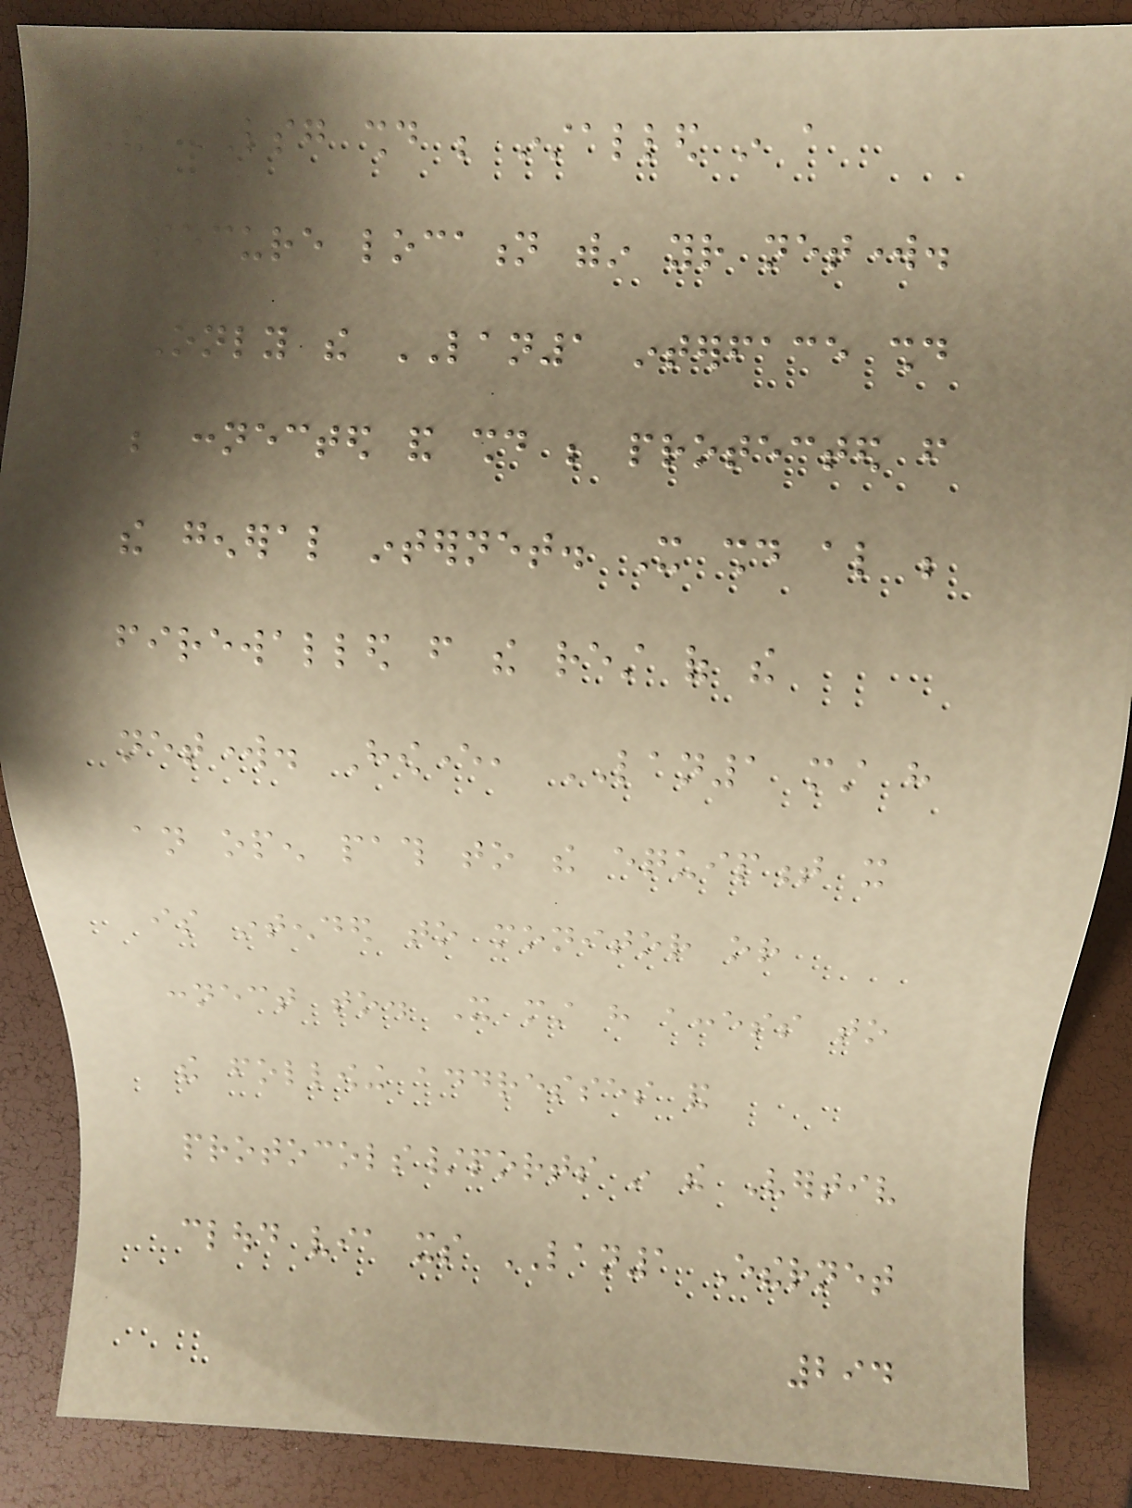The LSG should be installed in a
secure location within your network.
Only the LAN1 interface should
be connected and should be protected from
the general internet. It should also be
firewalled from the rest of the
network. However, LAN1 must have
an open path to the equipment it
is intended to monitor or
connect to. It must have access to
the following addresses and
protocols/ports in the Vertiv
cloud via its LAN1 Ethernet
294
